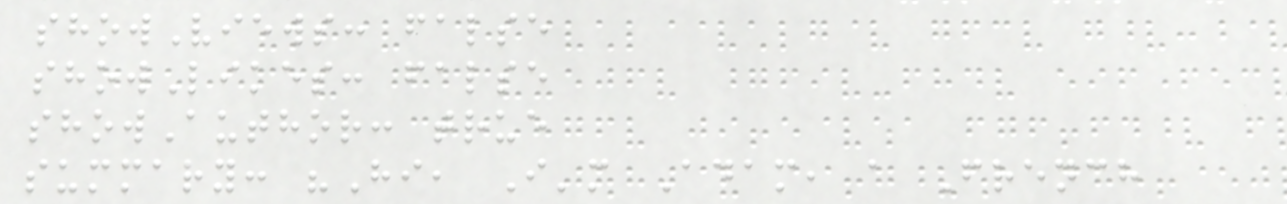showViews: false
showLikes: false
showAuthor: true
summary: "Hi, I'm Adam, a French
